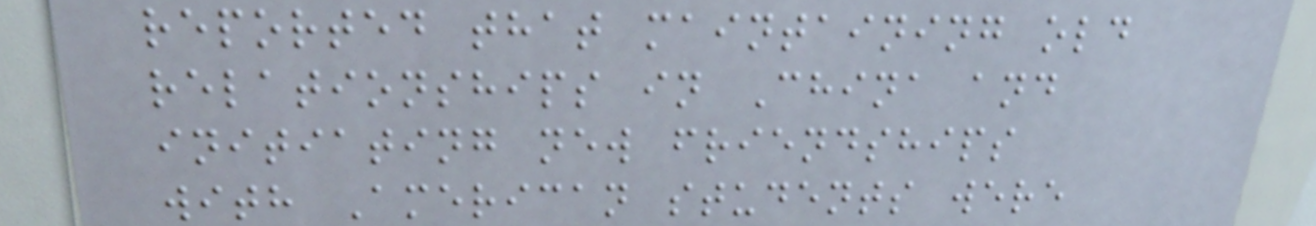reported that maintaining old
relationships in China and
initiating new friendships
with American students were
